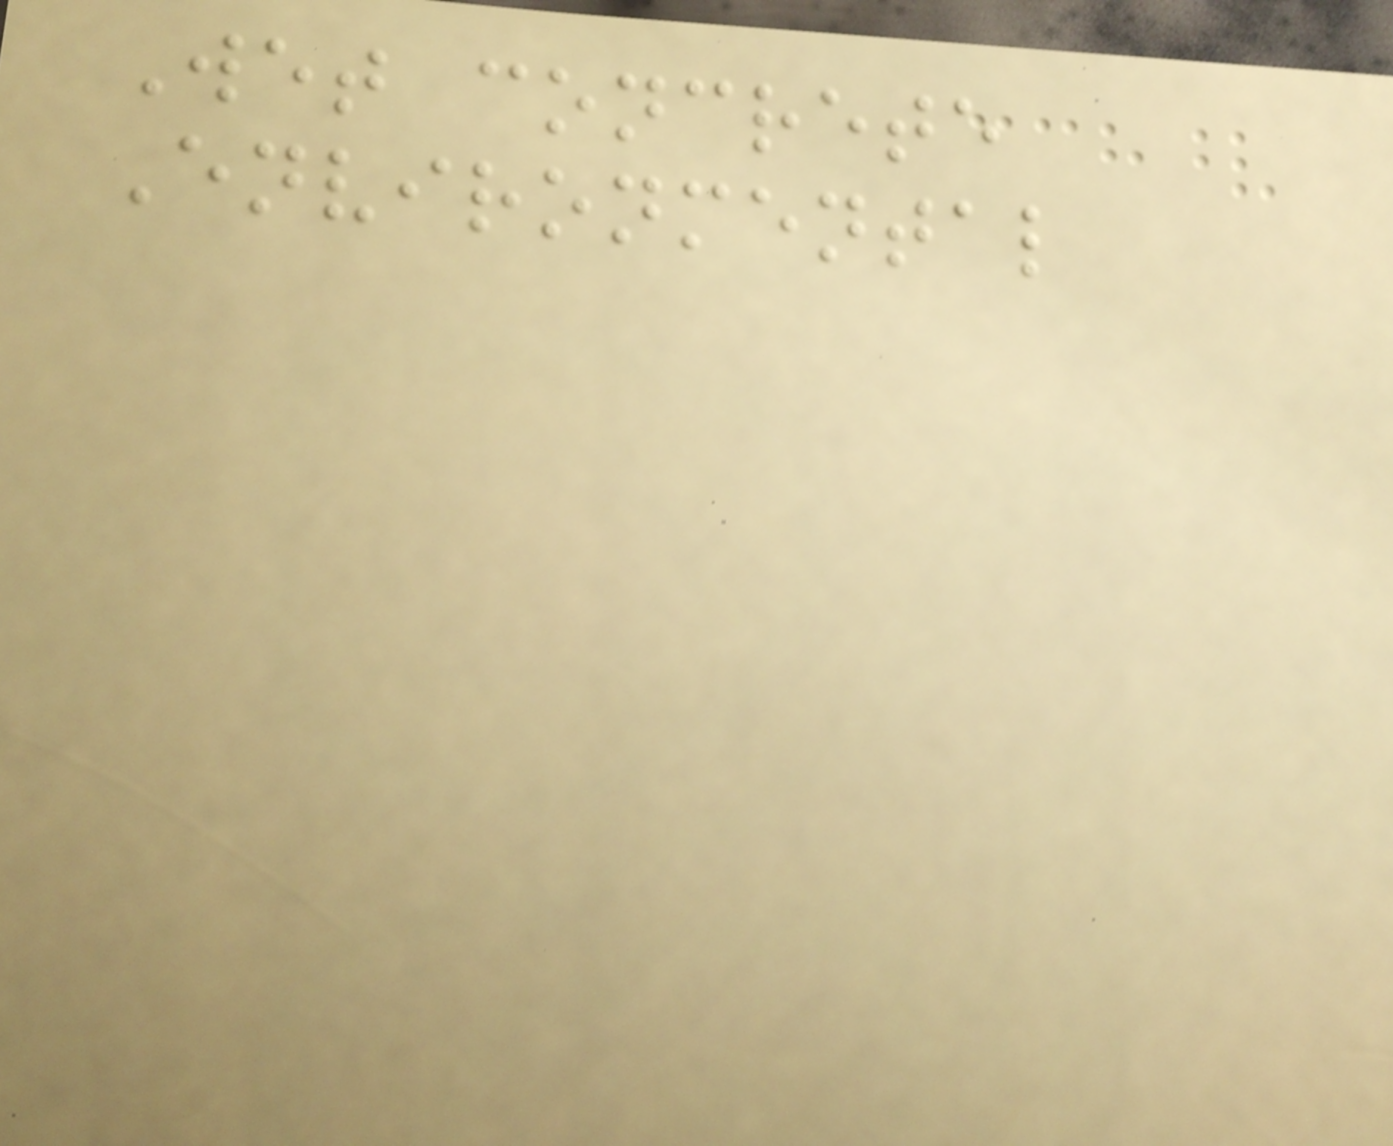Wet concrete
Environmental
